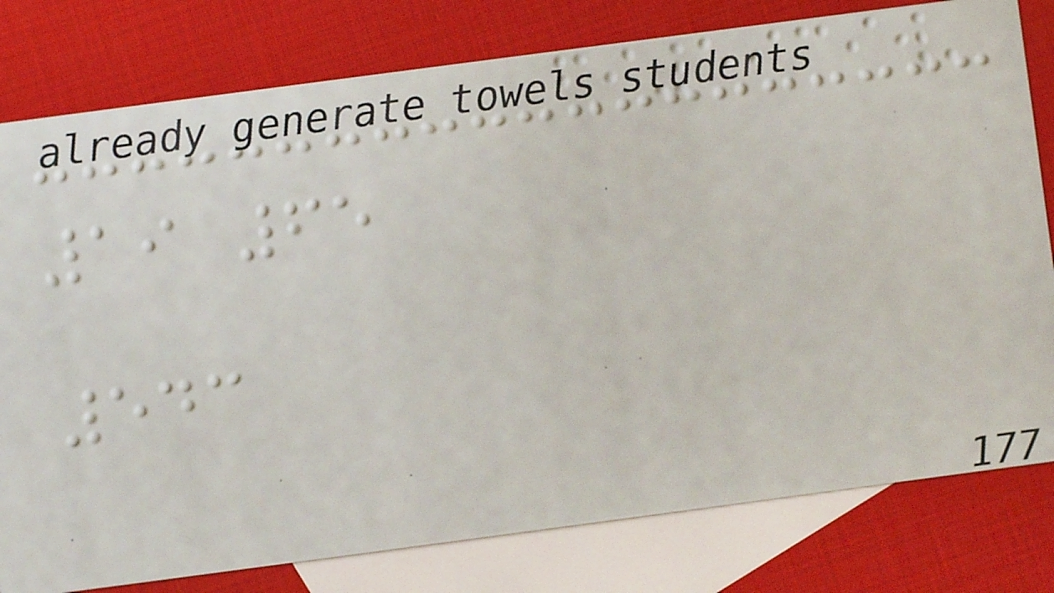19 65
543
